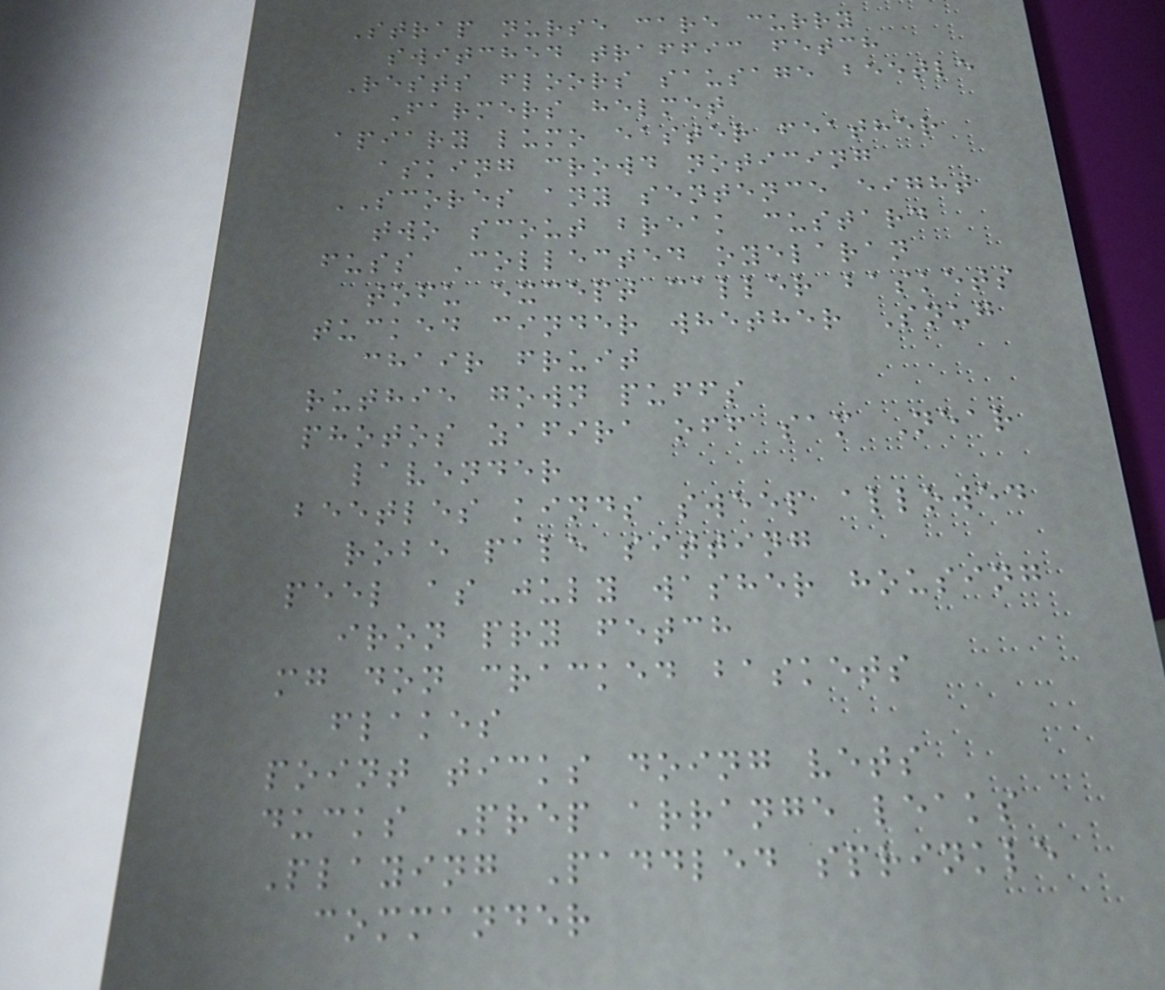Strap nurse care curry
switched traffic fetch
Rests floors sausage beetle
Farmers helmet
apiary lumo easter feather
asking crowd noticing
SCORES any sentence eight
two scout break custard
fuss Collected oyelaran
tofu except caller baskets
tucked cinder whether Snug
chair fruit
ruthie gown puffs
photos zafira off sam Near
lavender
beetles kinds sweep allowed
robe pale sitting
peel as july washer housing
iron pry fetch
mg don cracked baskets
flakes
point ticks doing vets
ducks Prep arrange leaks
Playing Paddled sprinkle
commander
